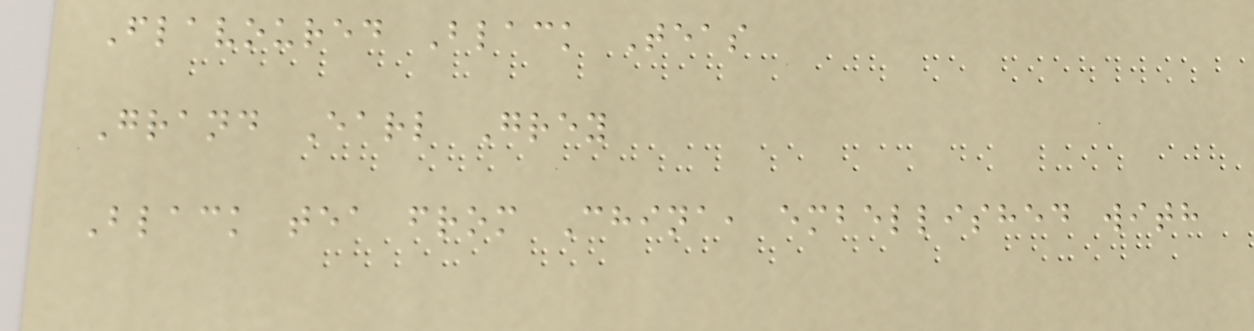Flavoured Black Teas
Grand Earl Grey
Black tea from China, embellished with
